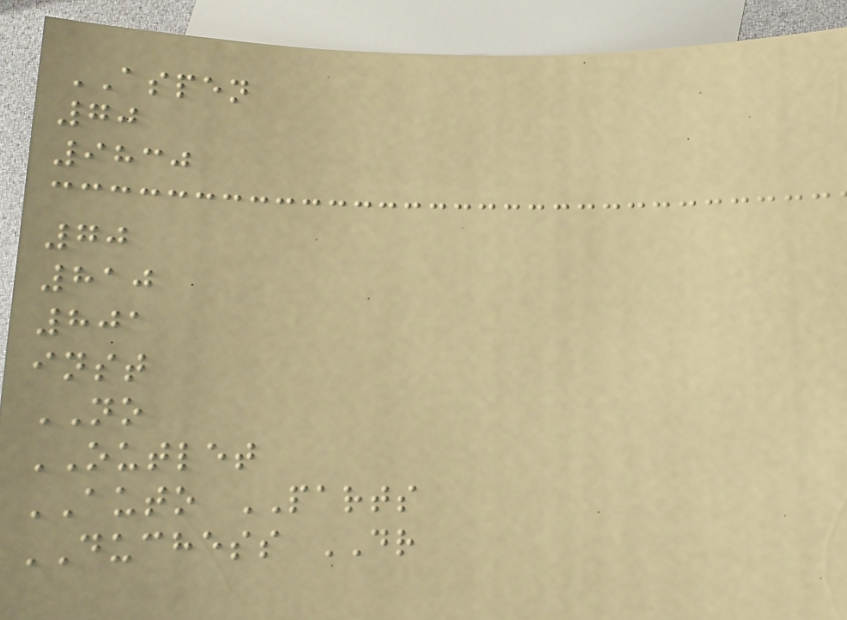ASPEN
70
9830
70
810
801
inst
NO
OUTLET
AUTO PARTS
DUCHESS DR
